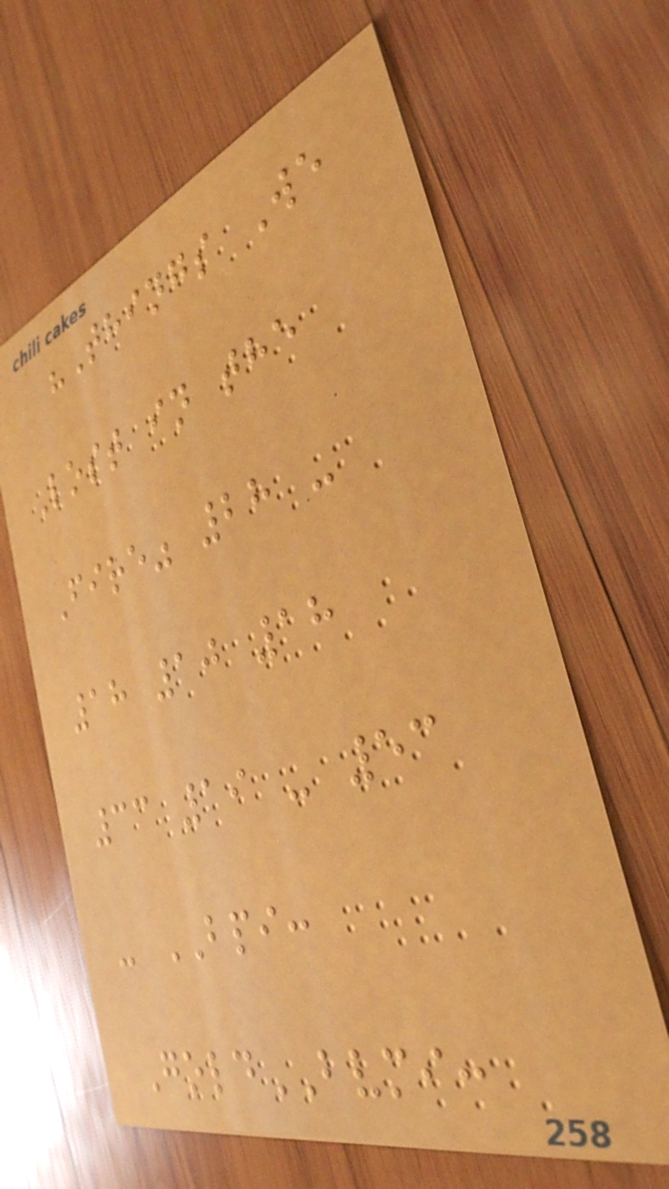"Things We
Lost in the
Fire" 28 -
18 10 18
33 19 - 53
- BPI:
GoldBVMI:
